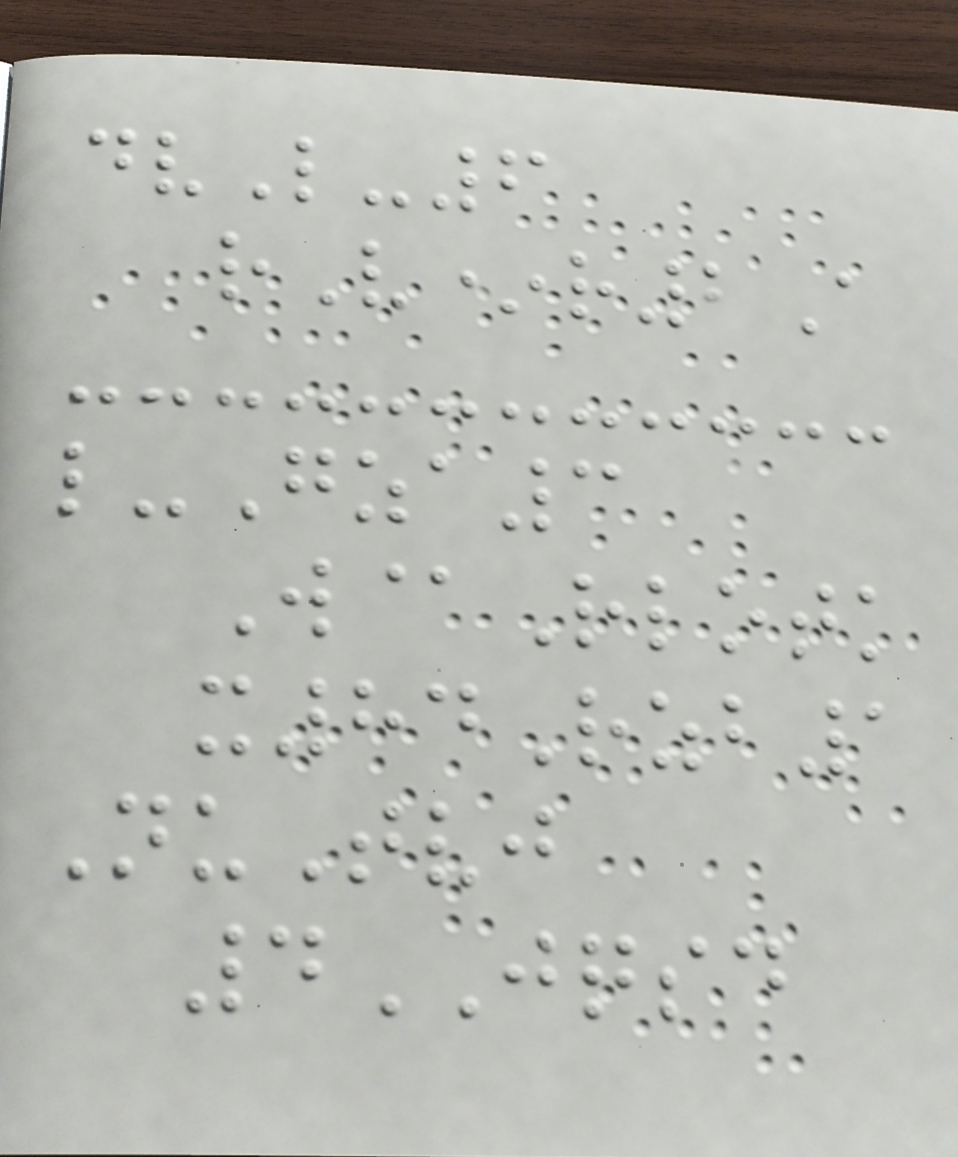dvL-6
rV*r2A
l-Gza3
W@Rlotk
x84Rzb1
NuTvj
4JQSD
